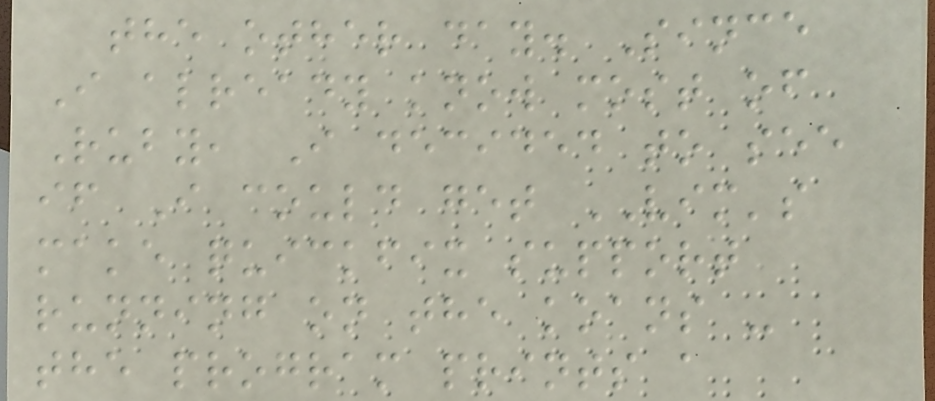the other day. Since
I already know most of
Ruby, I decided to see
if I could get VIM's
make quickfix support
running on the koans -
the program prints a
